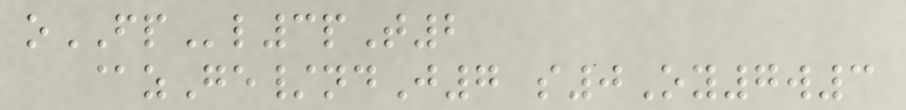oFPl3pT2
@zGe/ndJ7 s0Oy7w3
